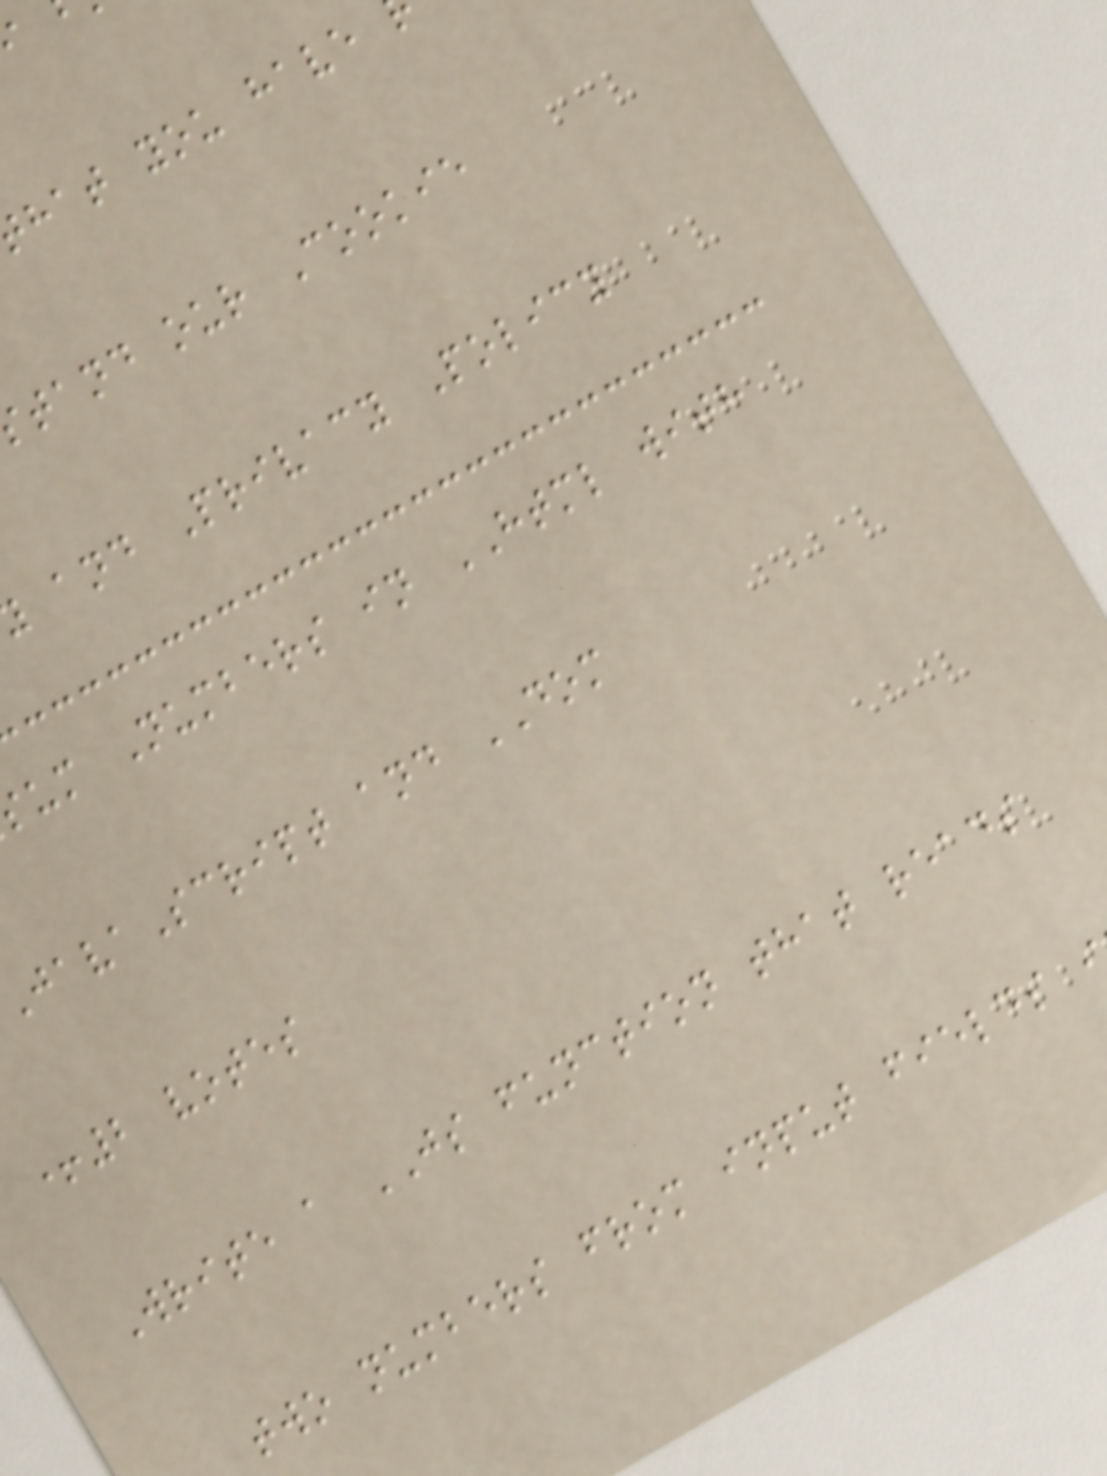hat you have
tand our Cookie
and Privacy Policy
um Numbers in HTML with
avaScript and DOM
+2 votes
Write a JS function that reads
two numbers from input fields
